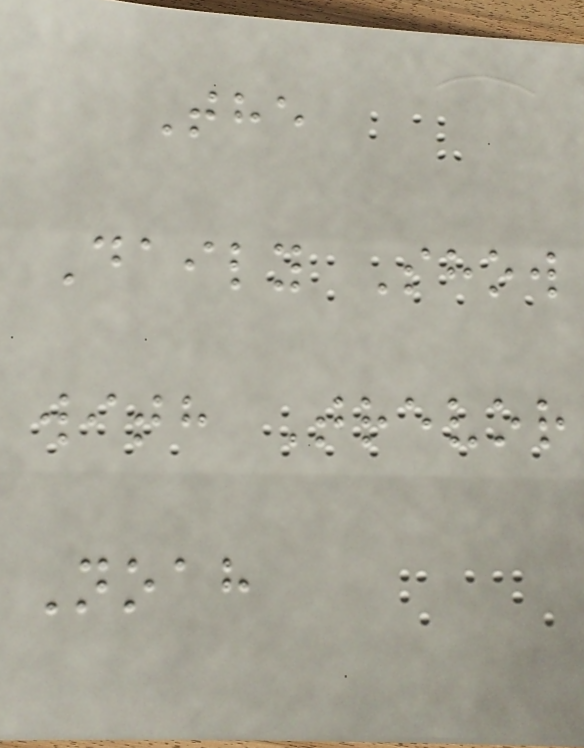The
Daily Show
with Trevor
Noah
